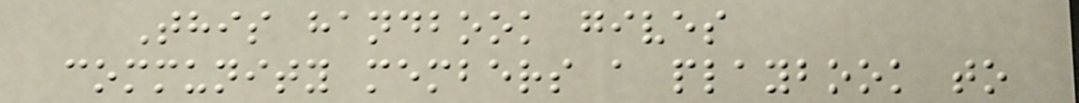This handbook gives
community members a playbook to
